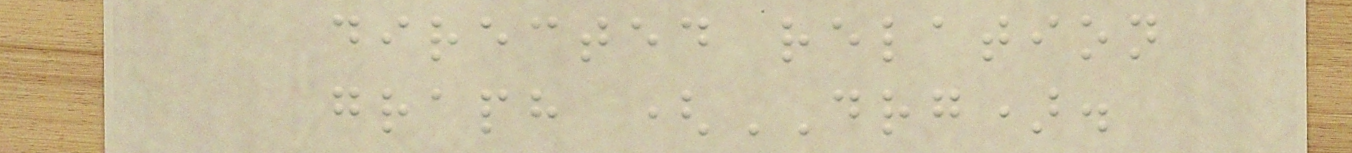directed relation
graph (DRG).
